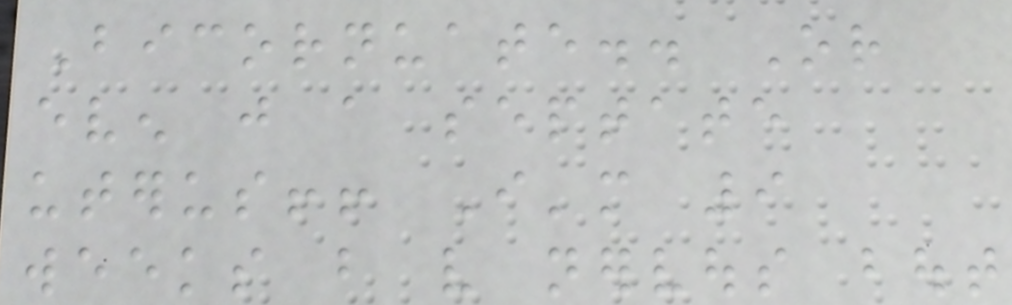Bicornuate.. Or
even just a septate
uterus!! I'm 9
weeks but very nervous bout
